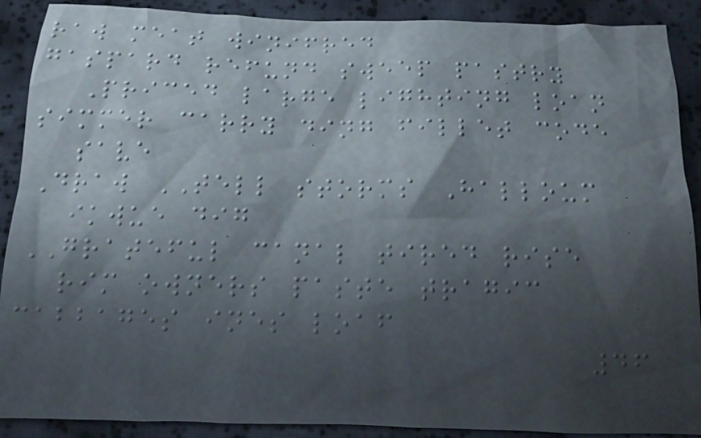raw meat winifred
gaspard refund sweep pastry
Priced large lighting loan
simmer carry ding fillet code
save
Draw TELL storms Halloum
ikwue dig
GRATEFUL canal tired rise
rim owners paste tragic
cabbages ines loaf
46
